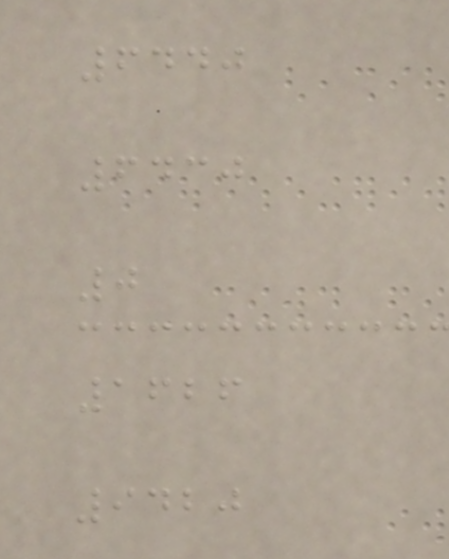6440
6430
0
1626
9420
